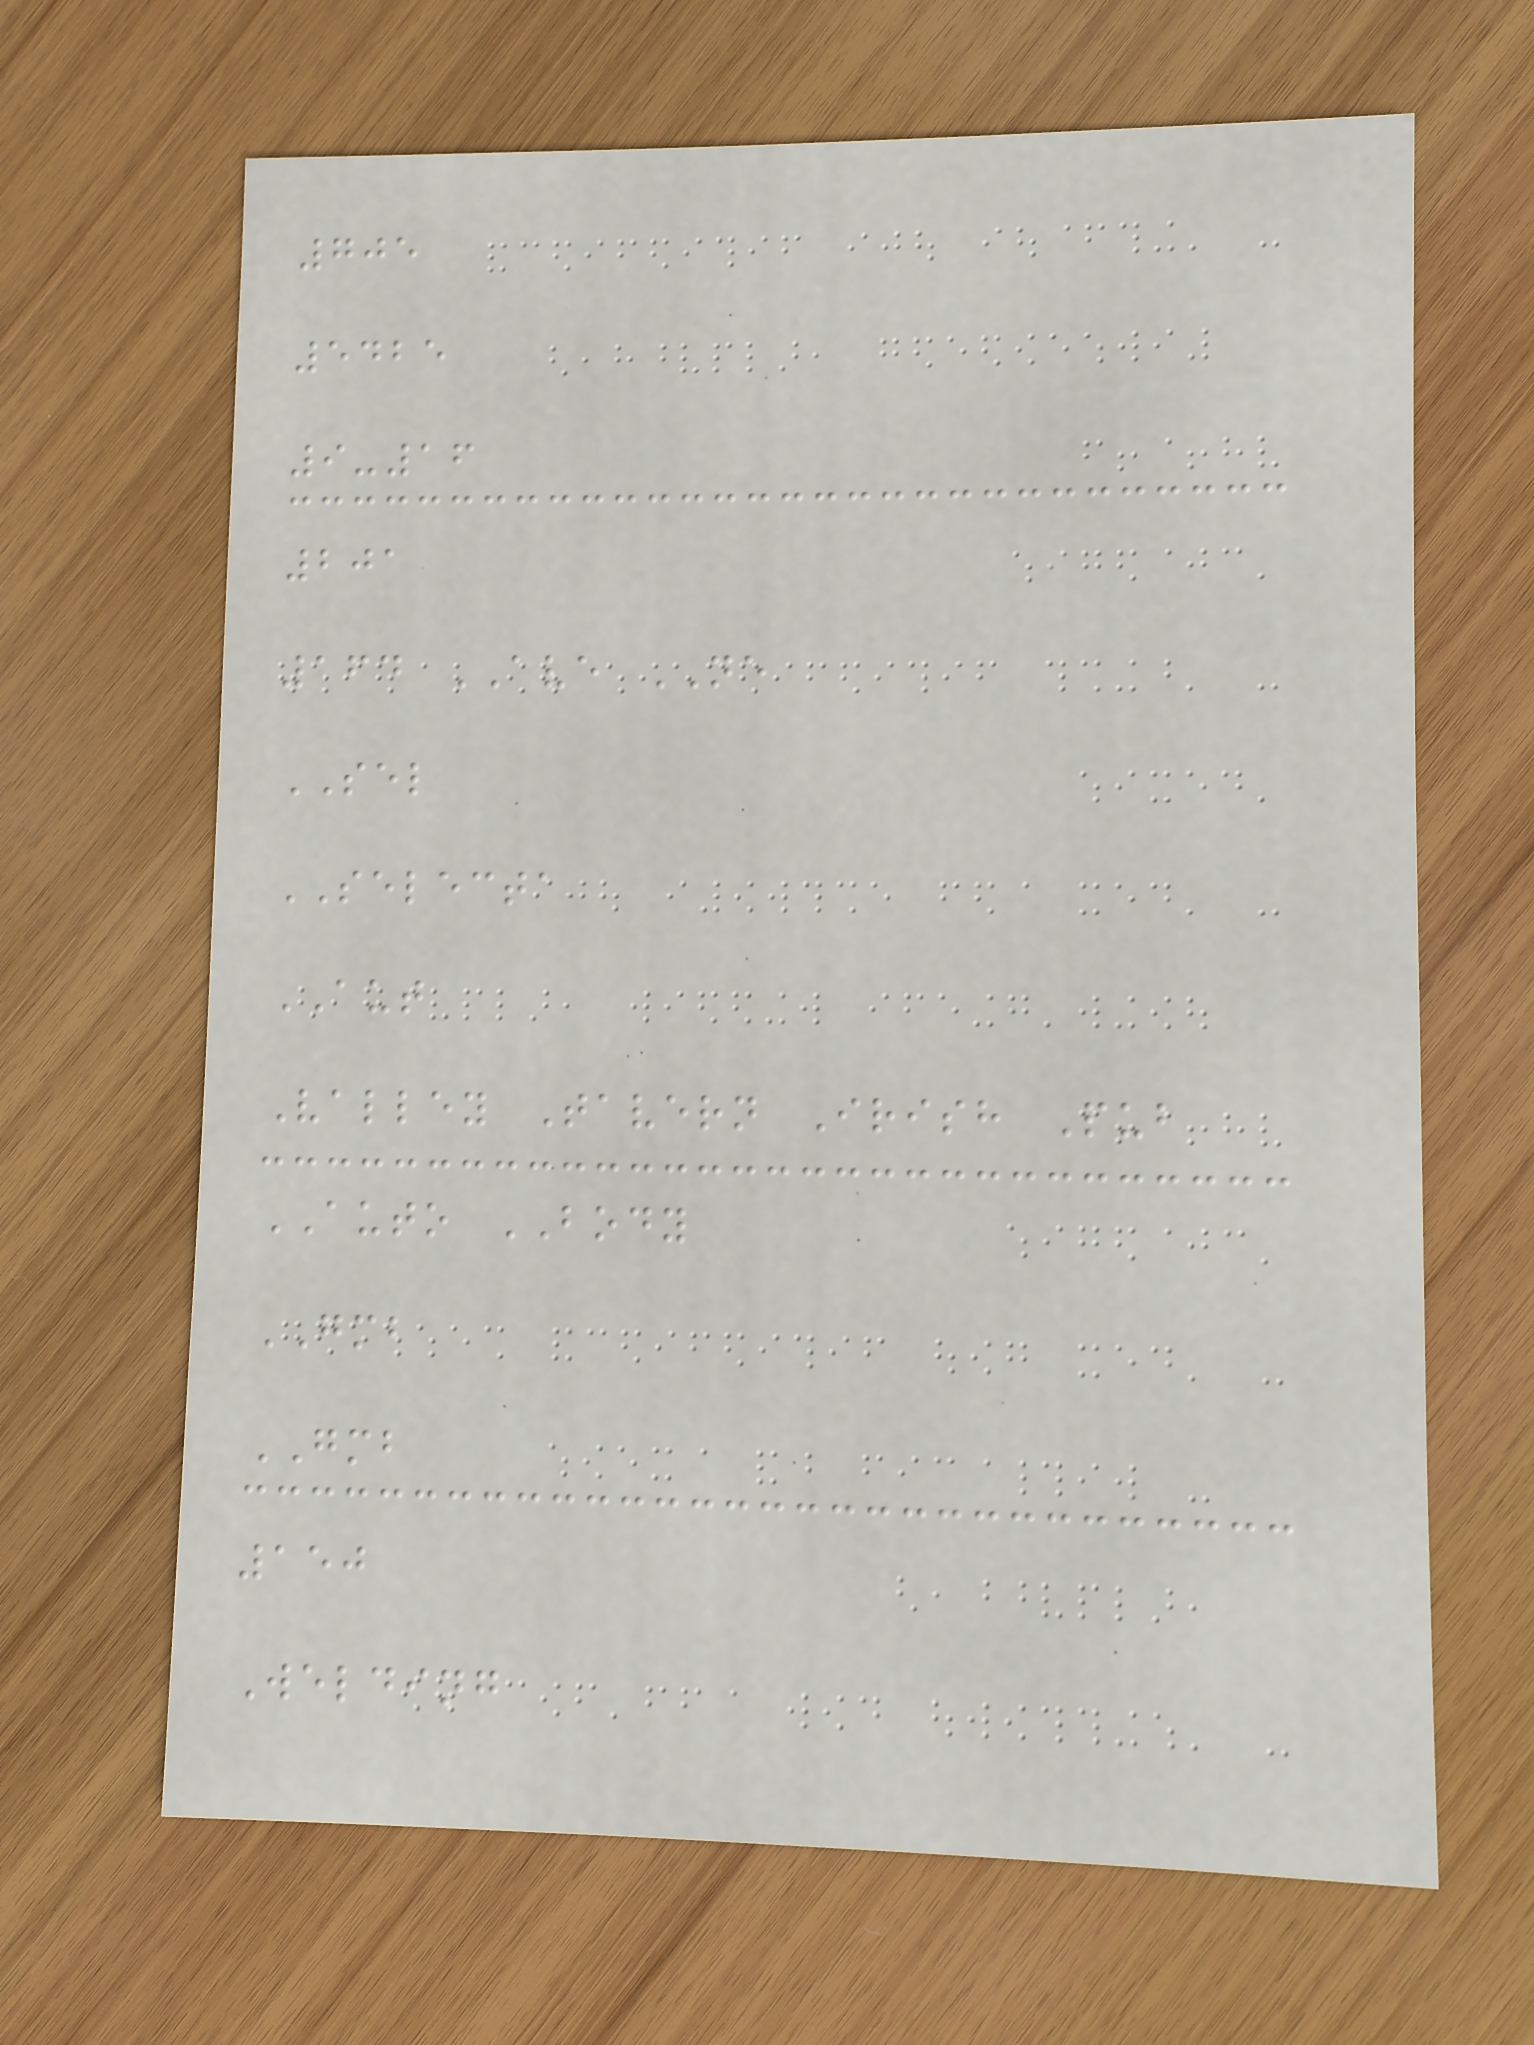705
5425
9-16
201
164 AVE NE
SEL
SELECTA
AUT
Valley Tavern Irish Pub
AUTO BODY
GMB
GMB
150
Welding
